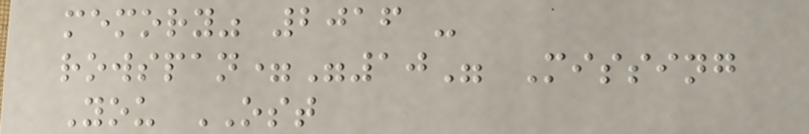memory" 2016 -
rowspan="10" Missing
You OST
